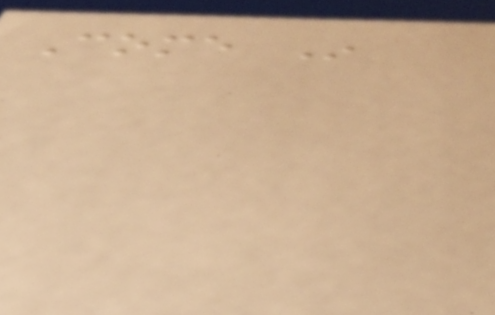Come In
